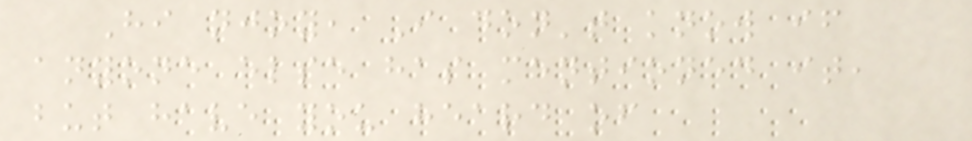Hi njoy, I don't know if
anyone else has mentioned it,
but have you heard of
